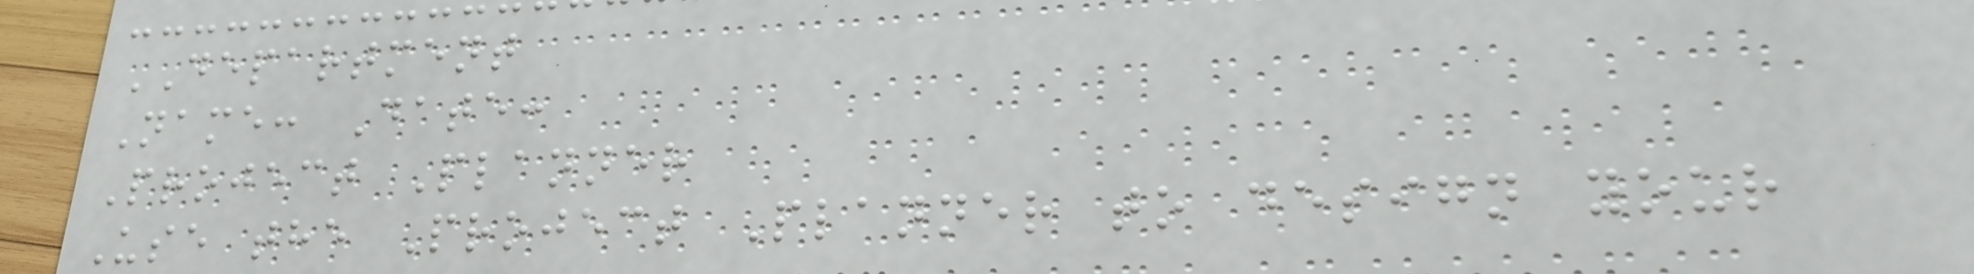DEPARTMENT
Name: Date:
Project Planner
Use the Project Planner to design your
